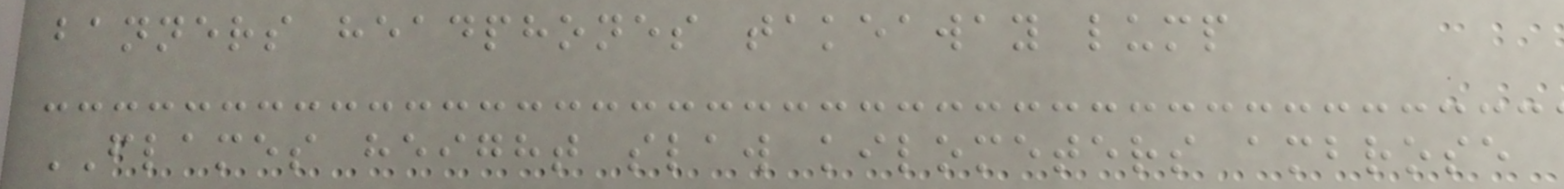banners headphones takeaway lump
FLAMES height slaw kilometers ambrose
